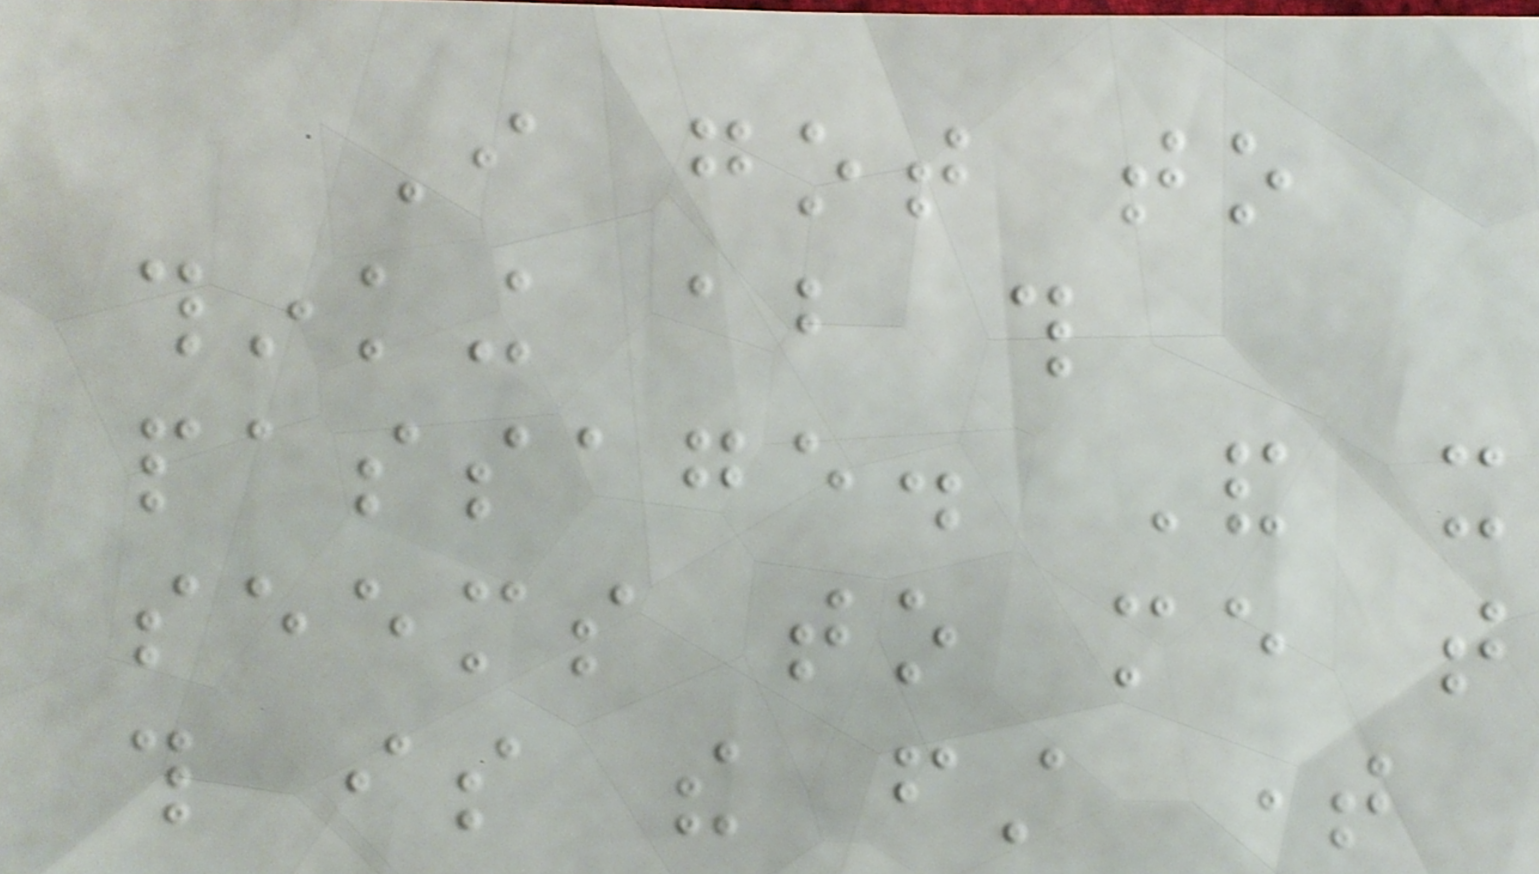I got to
thinking about this
passage. And it
seems to me that
this is the first time
